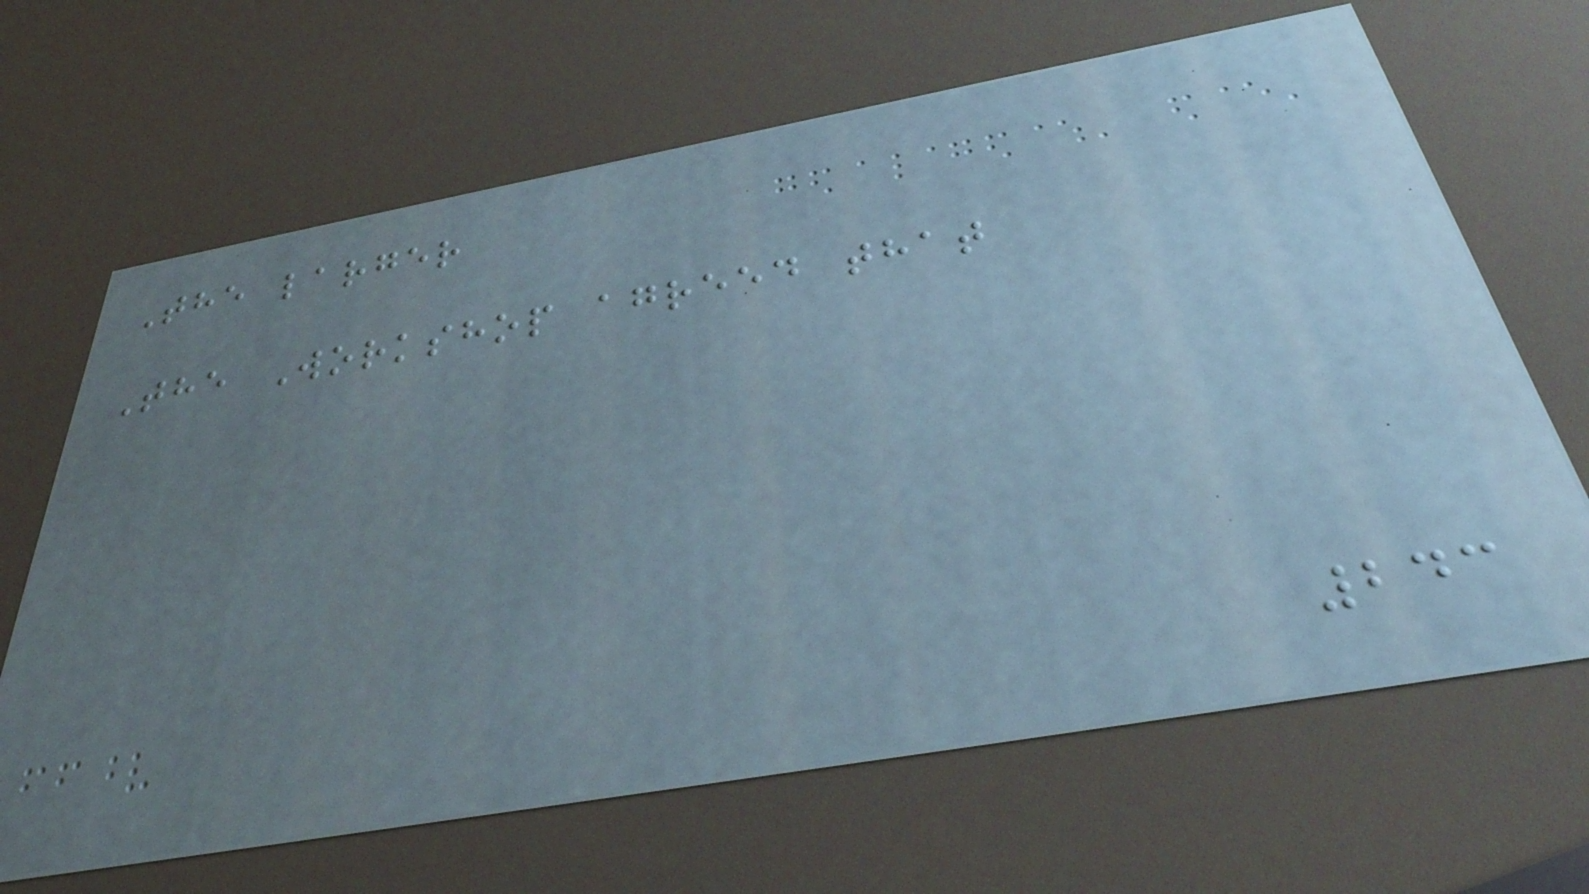The larger
The Workshop agreed that
243
